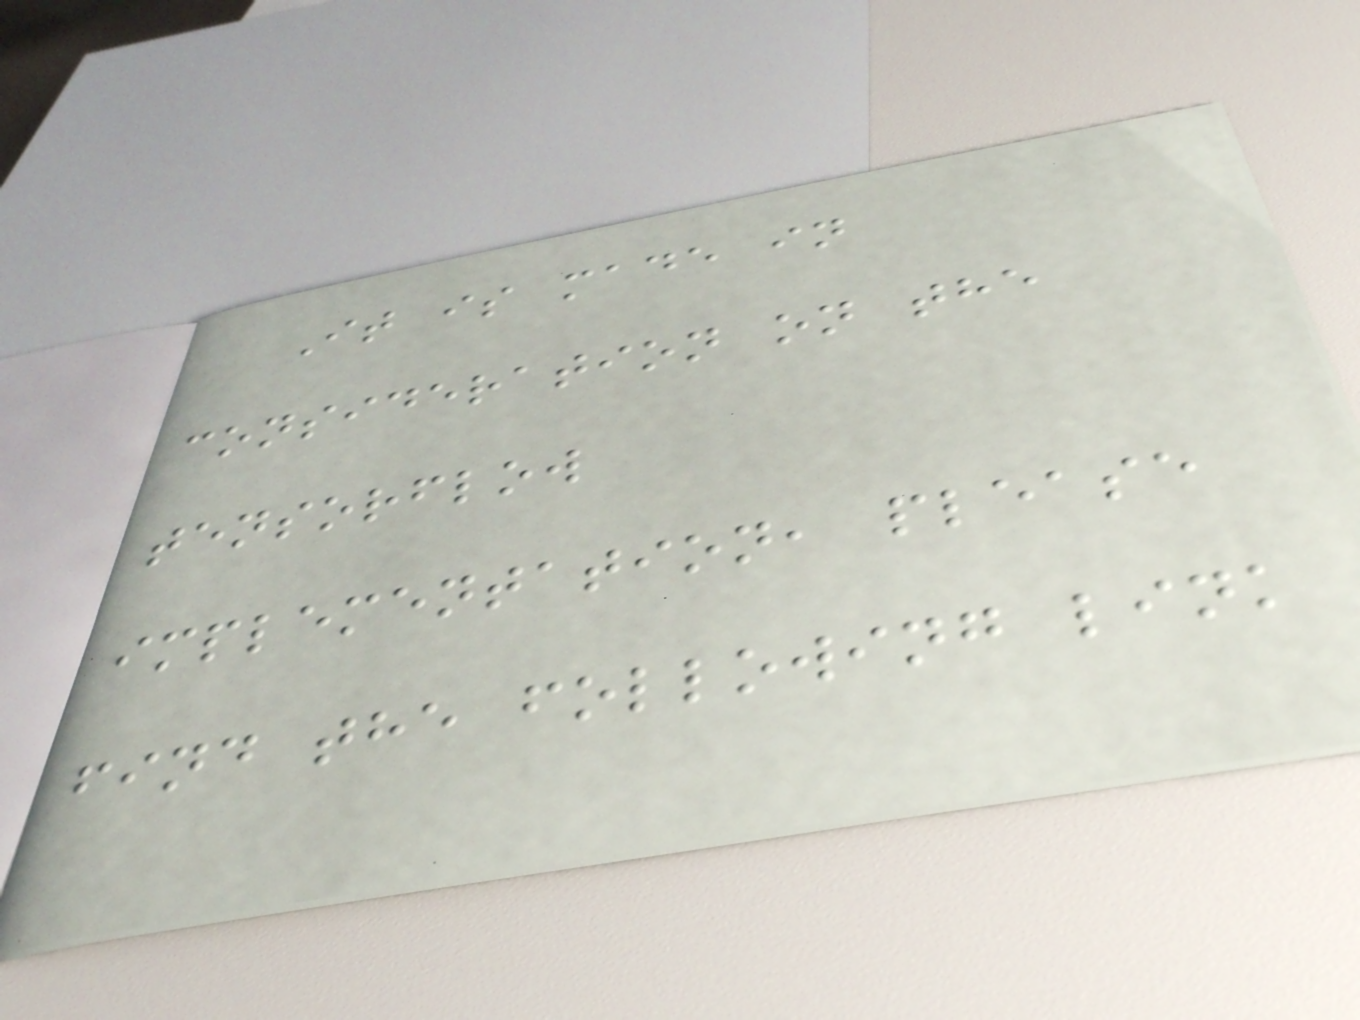It is made in
consideration on the
tensorflow
implementation, please
find the following link
